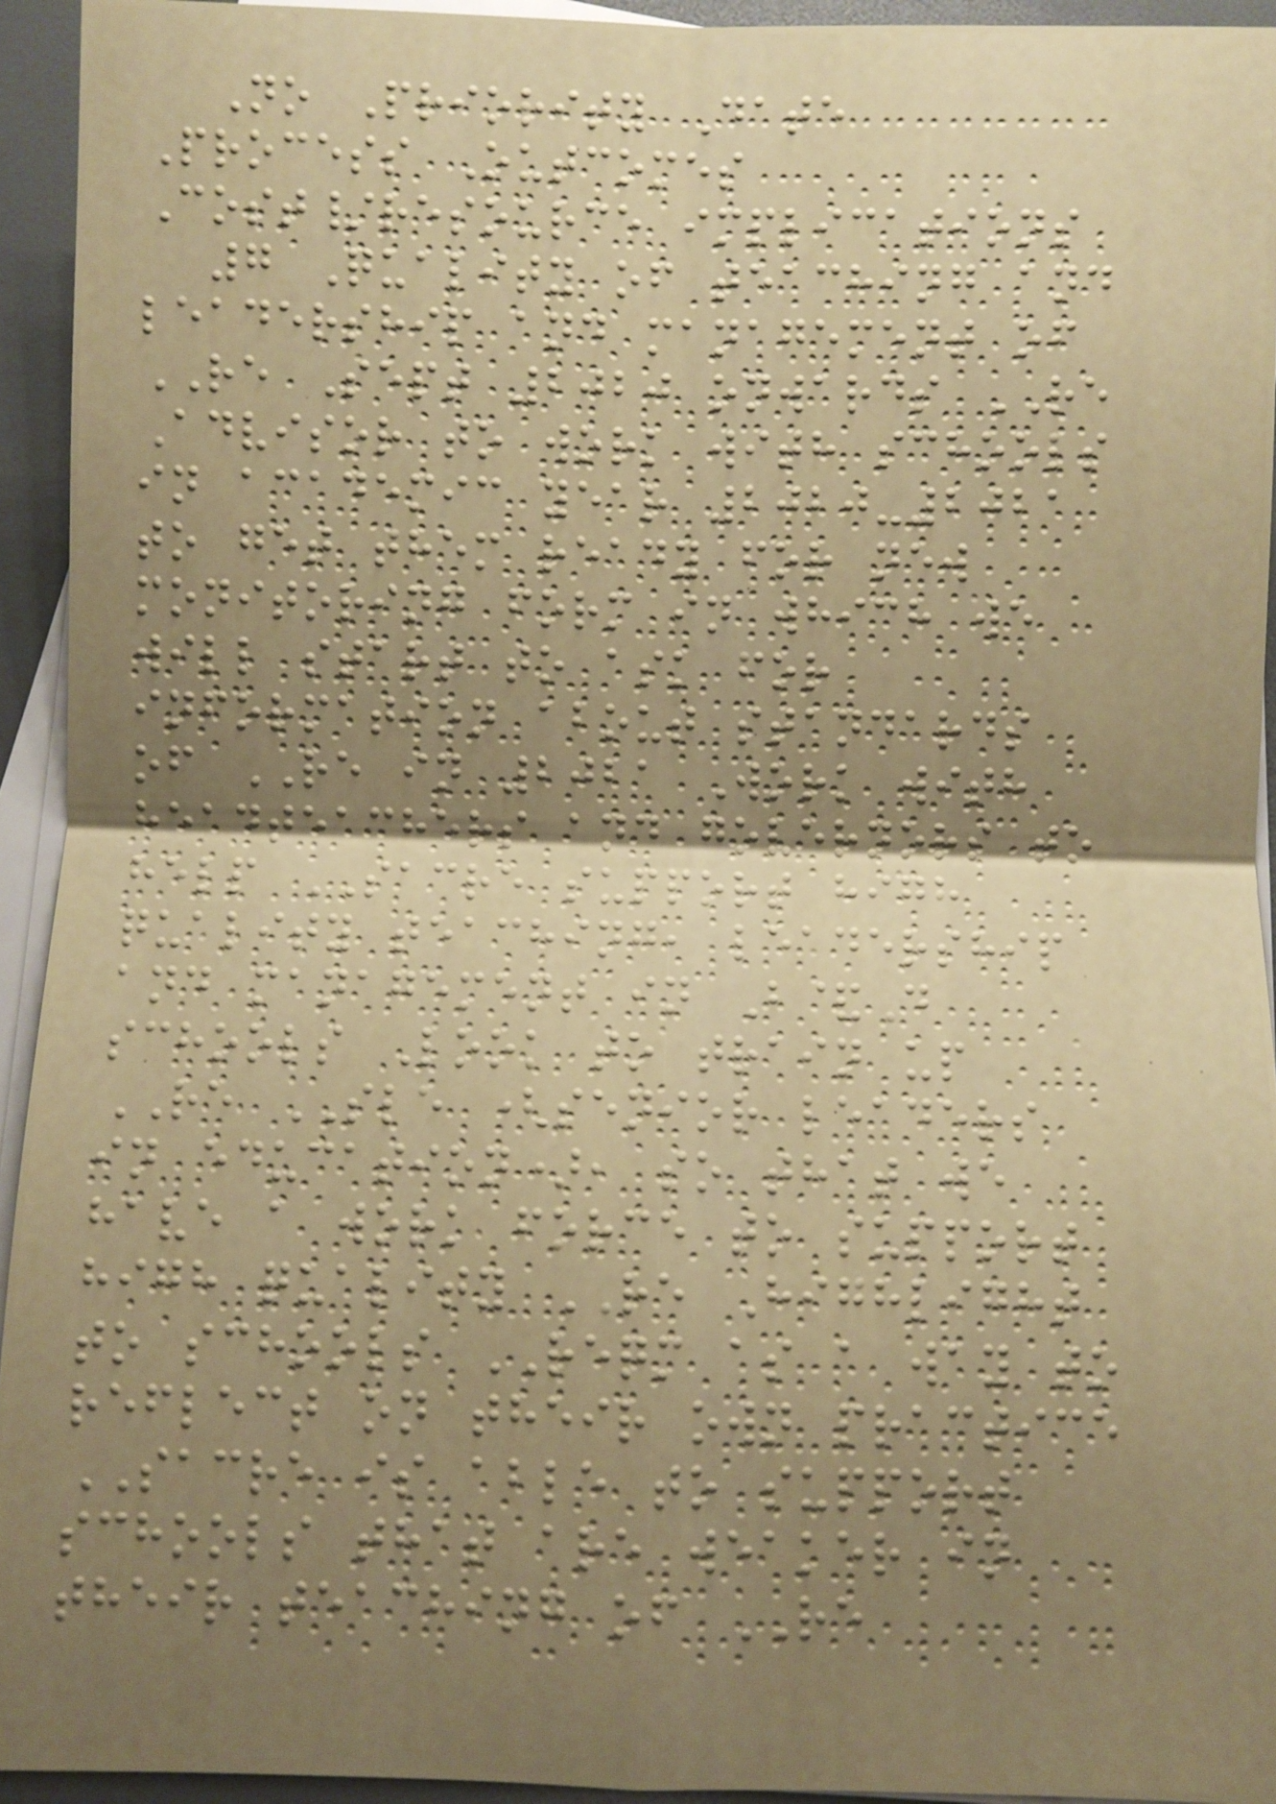No Priority Date
Process Outcomes
Cost/resource implications
7 Quality of teaching and
leadership and management of
RE Sept 2020 onwards RE
Advisor to work with schools
in academic year 2020-2021
to get them ready for new
monitoring form in which we
will start to ask for
information about standards
of RE in 2021 Work with
headteachers and governors to
help SACRE support high
quality teaching, leadership
and management in B&D
schools Look to train up
RE SLE (senior leaders
in education), so that we
have a work force to support
high quality RE Highlight
to schools REQM as a way to
reflect on their own practice
SACRE is able to support
schools that are weaker in
their teaching of RE
